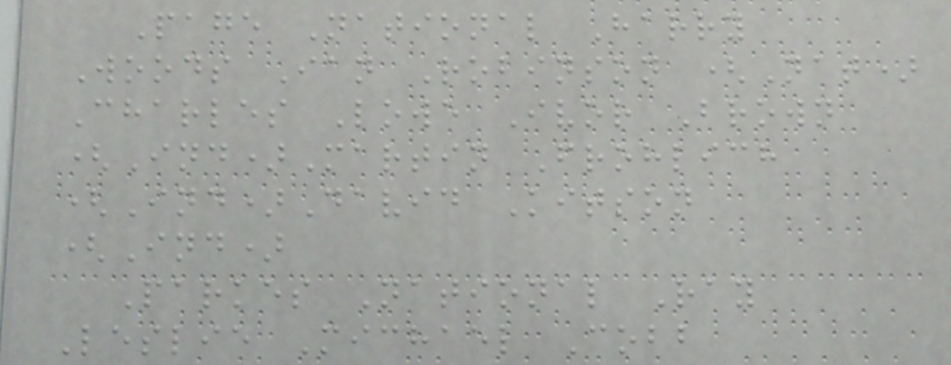Page National Harry
Woods Ian Robinson (Nat)
Charles Lowe Ivor Brown
(Ind)Martin Frohlich
(Ind)David Kitson
(Ind)
Parkes National Ray
Leslie Michael Cobb
